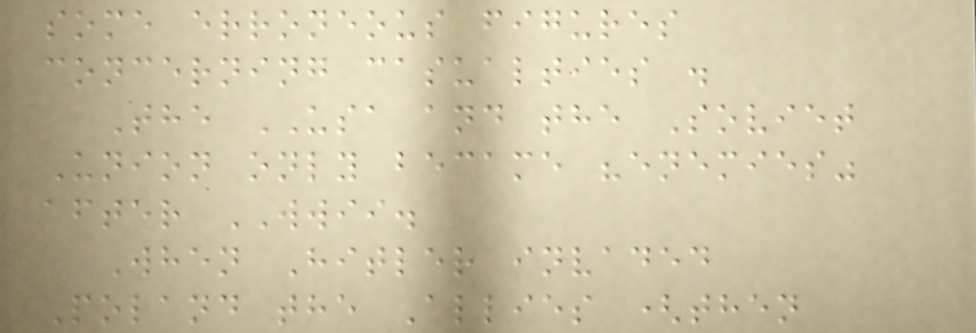some erroneous figures
concerning casualties .
The USA and the Soviet
Union only became "enemies"
after WWII.
When Hitler invaded
Poland the Allies (then
